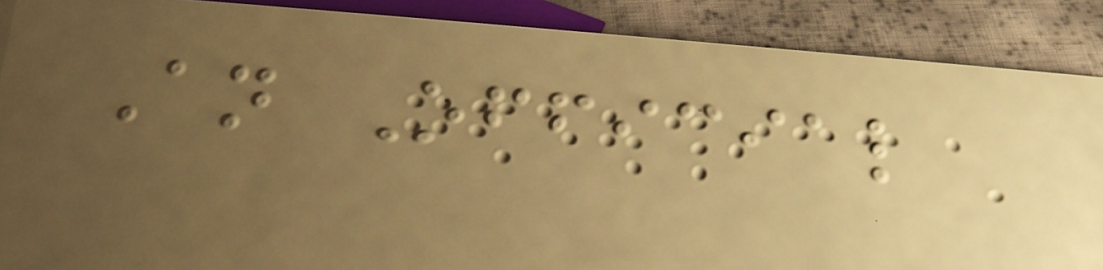An Official
